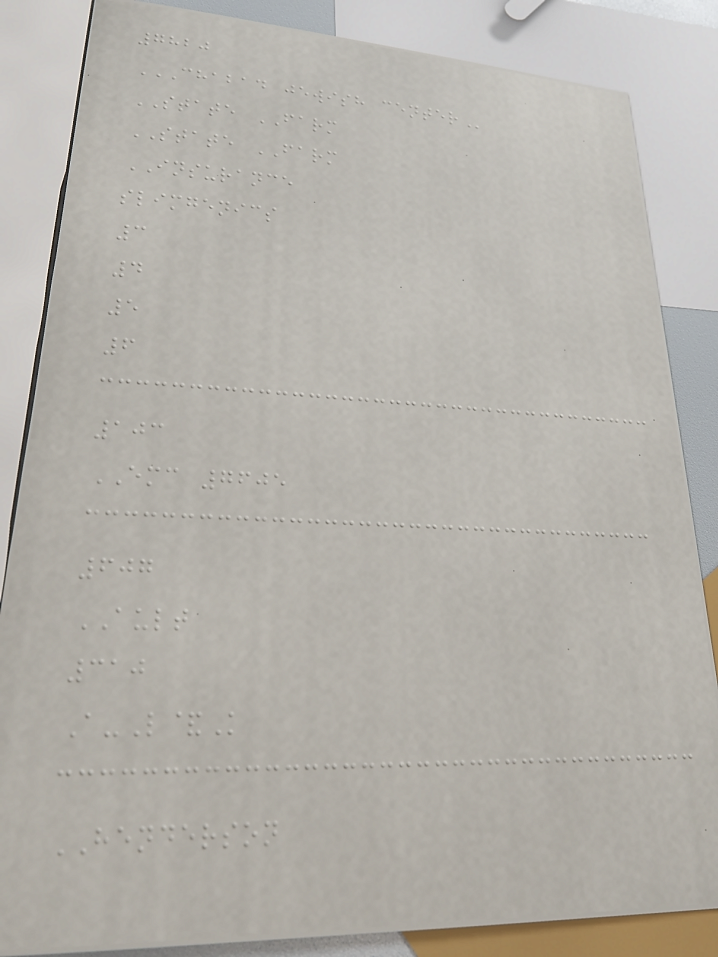7820
CHABAD JEWISH CENTER
STATE FARM
STATE FARM
INSURANCE
slimgenics
3
4
5
6
103
EMC 7605
607
AULT
310
A-L&K
HENDERSON
